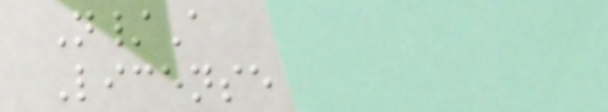N/A
License
